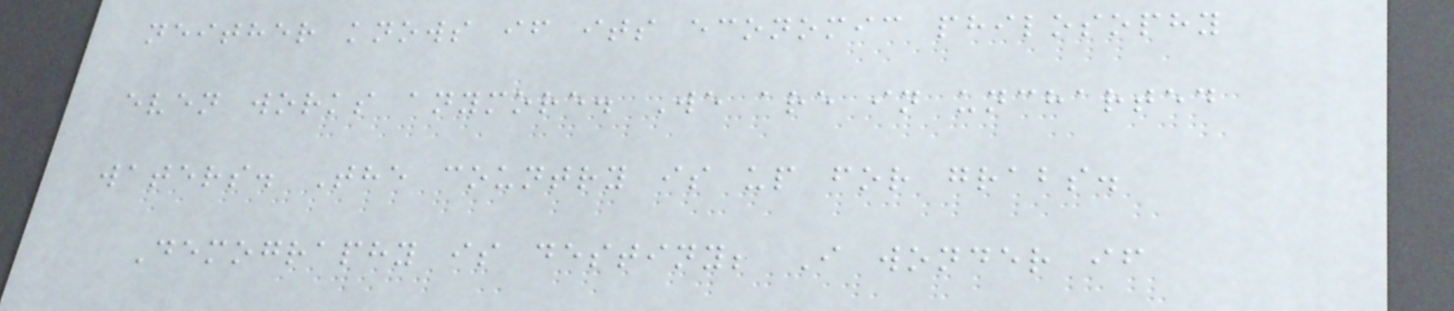neither knows if its economic philosophy
even works anymore. We are in uncharted
waters. The country is up for grabs.
Demography is destiny; I wonder if
